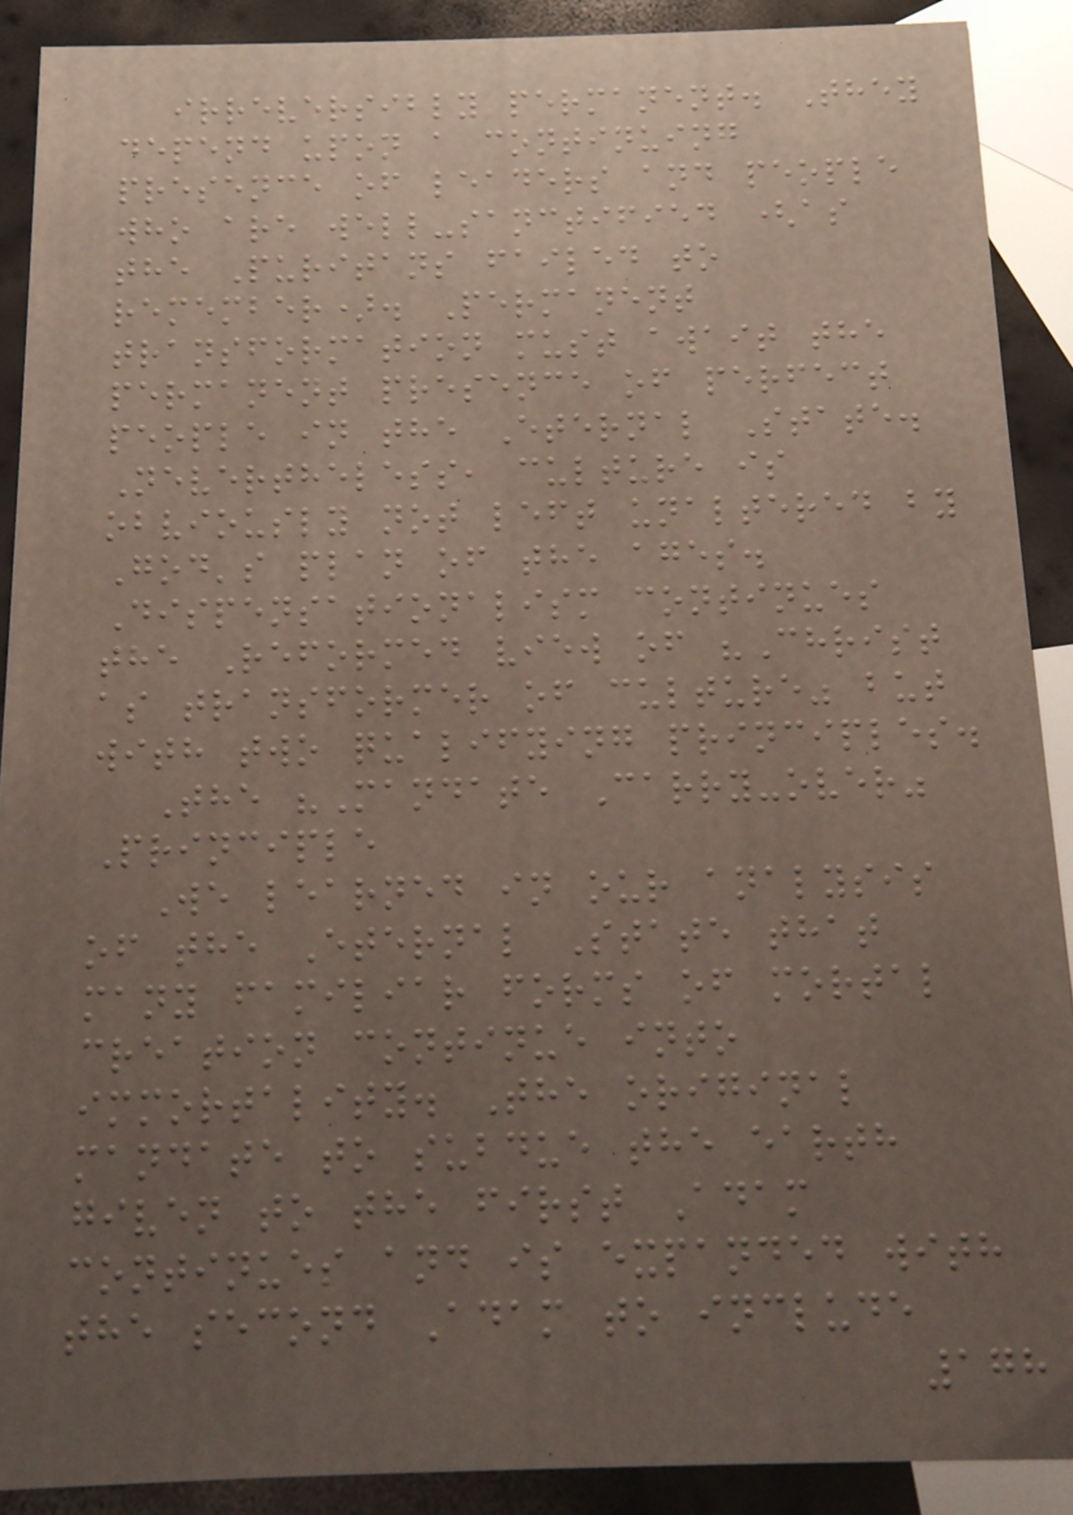irreversibly permanent. They
depend upon a continuing
presence of leaders and people
who are well-sanctified (as
the Puritans failed to
remember). Permanent
transformation must await the
permanent presence of perfect
people in the Eternal State.
Nevertheless, culture is
obviously not left unaltered by
God's plan of the ages.
Dispensationalism continues
the Reformed view of "Christ
as transformer of culture" but
with two qualifying principles.
The "Mandate Carry-over"
Principle
We learned in our analysis
of the Eternal State that
many familiar forms of mortal
creation continue into
immortality. The original
mandate to subdue the earth
given to the first Adam
continues and is expanded with
the second Adam to include
178
